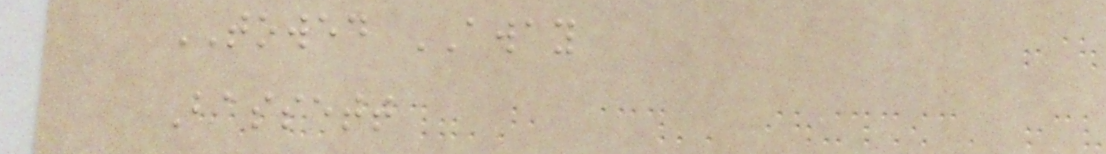TOWED AWAY
Bassett
